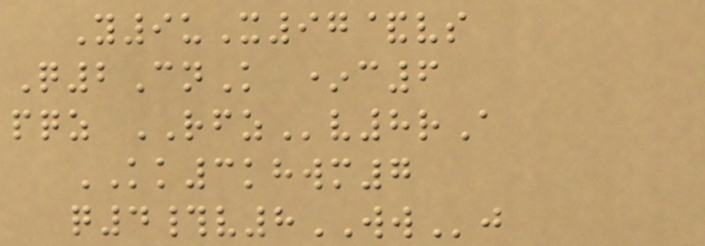Y9uX97&vs
Q2CnK *c6
pqz RFZv8rA
KK3khwm7
q4#v8WWj
